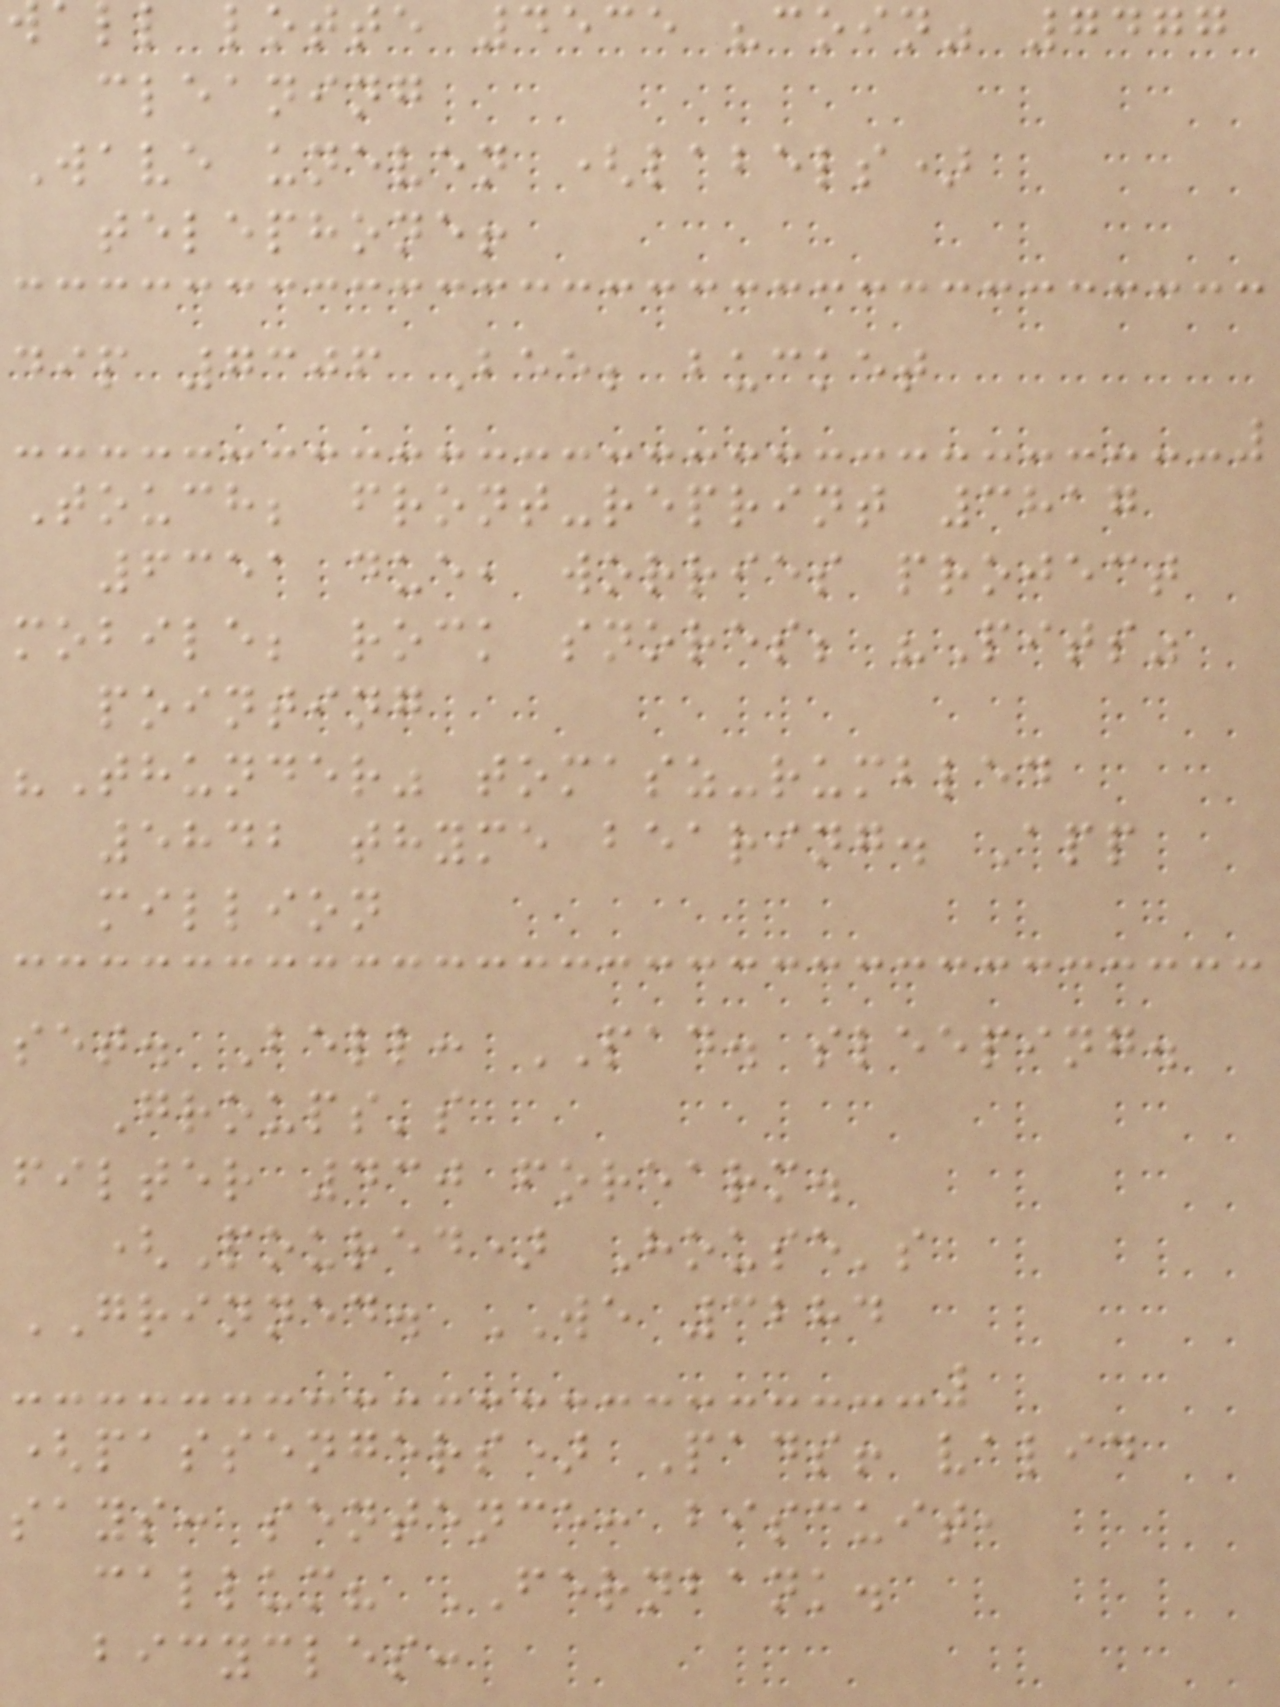l lotte 4535 "coin" 7477
cleaning
Wave uneven (labels)
telephone!
dip 7306 Bee; bucket
Touch; front-reprint 3817
6351 due, worries project
mobile; rock snores; "Pits"
pointing
"Thunder" tomasz-rumbled
5842 thyme bearing. App
million
set. Bell: PAD. sleeping.
Groups's
filter 430 forearm.
(Poured) House's
GRINNED. WE 3284
(passengers) Pads! valid
says: sentence: biscuit,
callum? FERNBANK.
bicycles:
